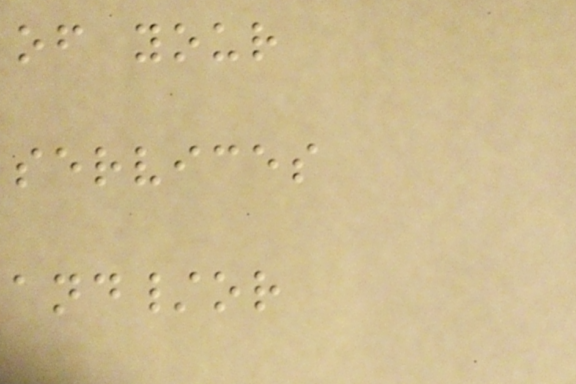of your
services
and/or
